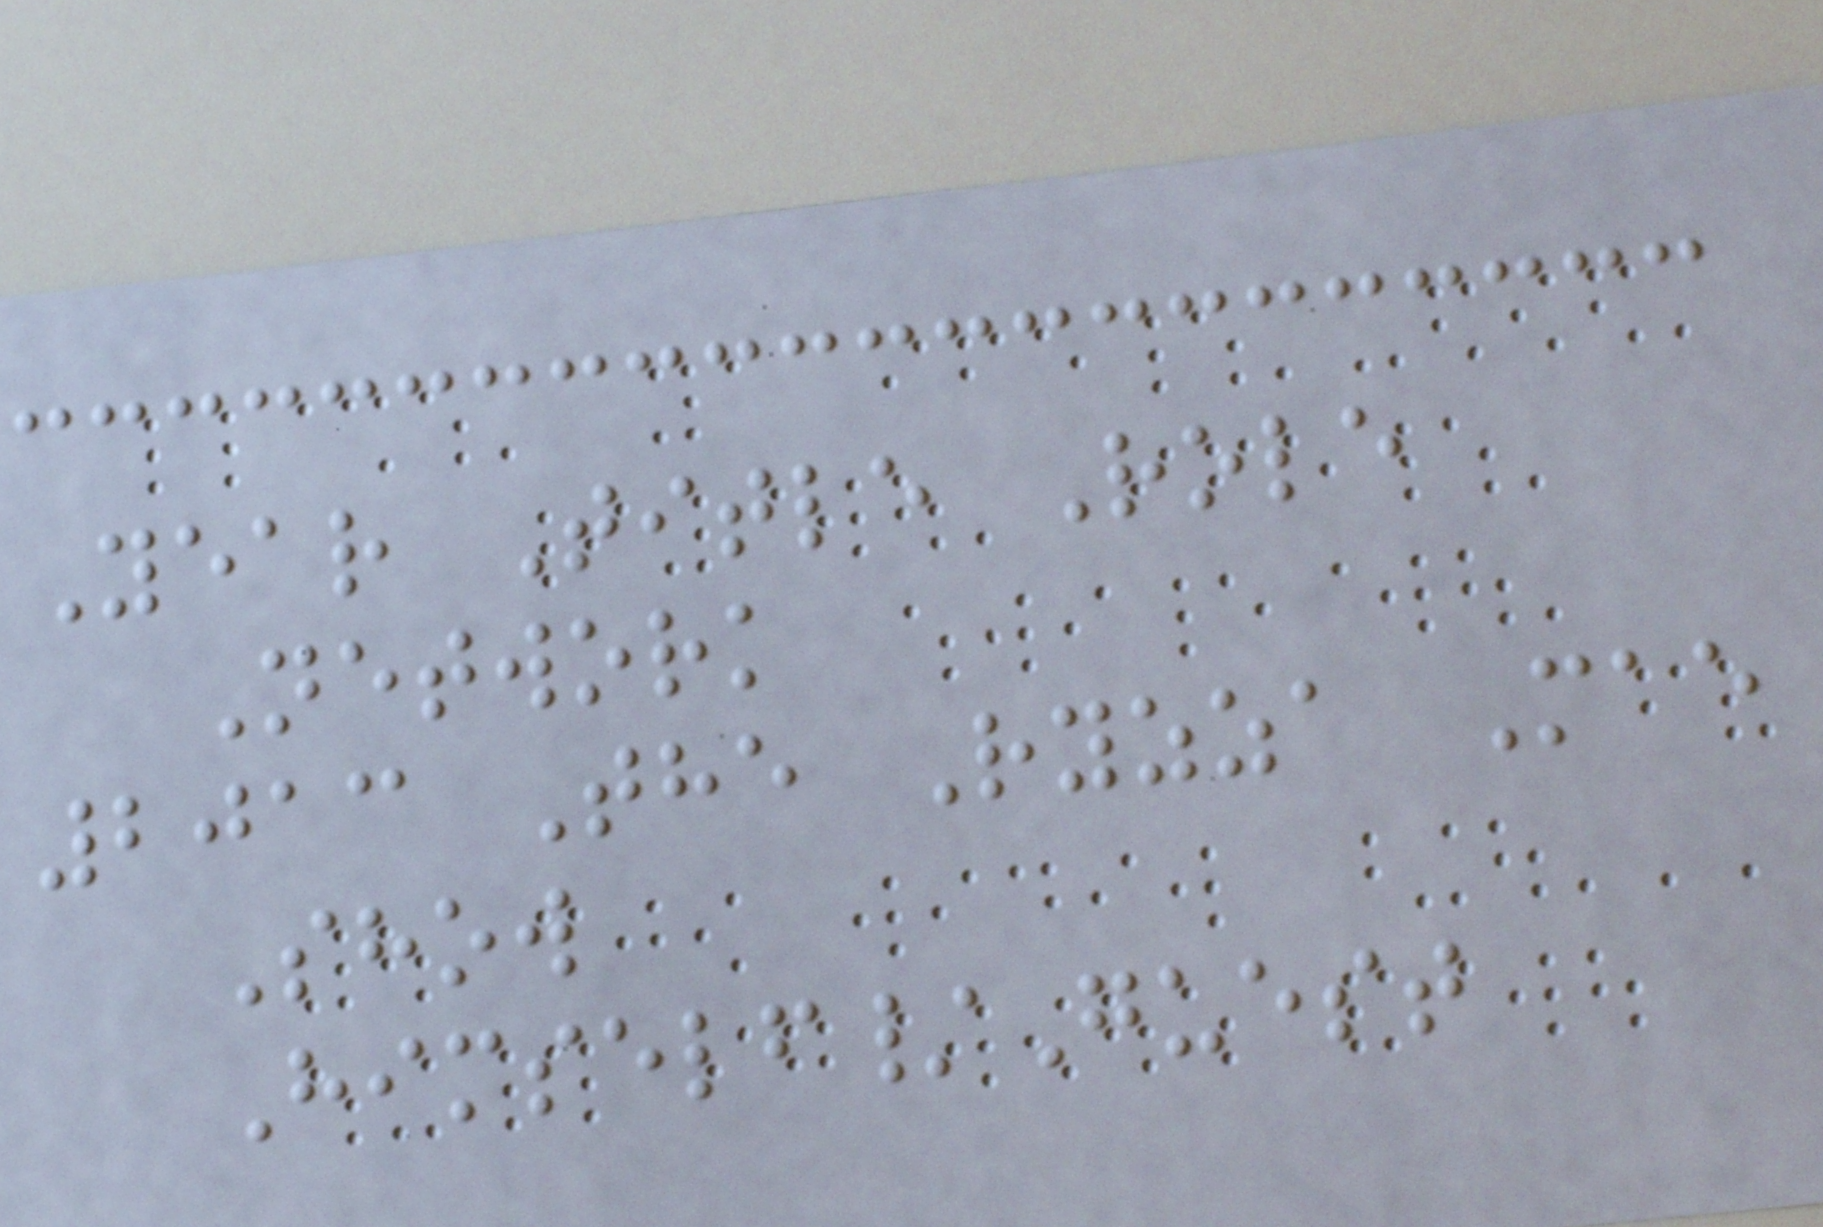Year Title Role
Network
2013 The Ryzza Mae
Show
Himself/Guest
